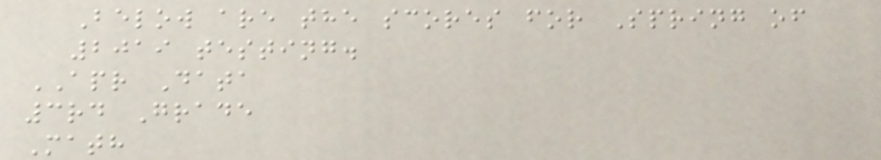Below are the scores for Spring of
2019 testing.
APR Data
3rd Grade
Math
